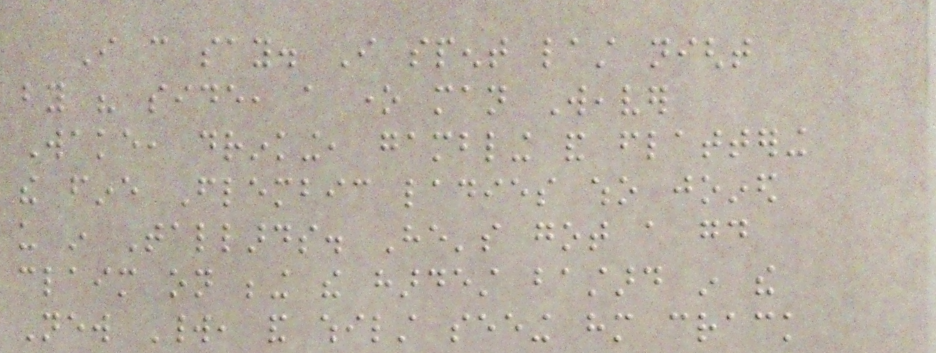I can say. I spent last night
by his side, a one man Weaver
Wake, drinking, gambling and flattering
the fine Flembic ladies who joined
us in Tallards. He's got a good
claim on being the hardest bastard in the
New World, and whilst seeing him crack
